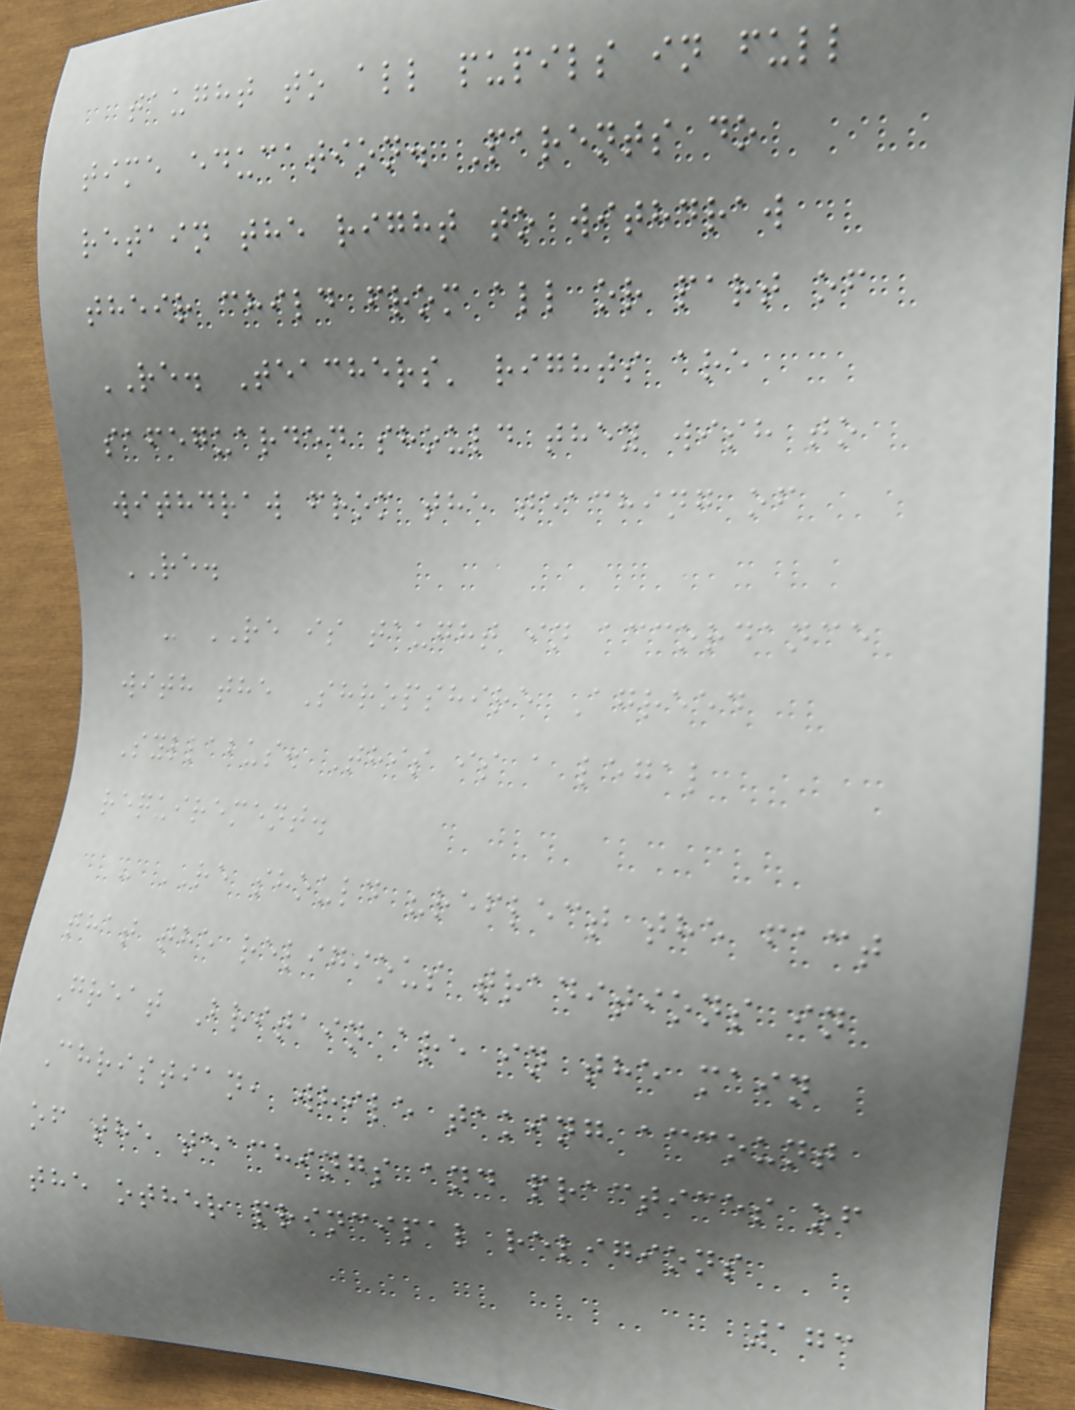taught to all pupils in full
time education. Parents do
retain the right to withdraw
their child from all or part of
RE. Teachers' rights are
safeguarded should they wish to
withdraw from the teaching of
RE.
- RE is taught in accordance
with the Shropshire Agreed
Syllabus. This is a legal
requirement.
- RE should "reflect the fact
that the religious traditions in
Great Britain are in the main
Christian, while taking account
of the teachings and practices of
the other principal religions
173
